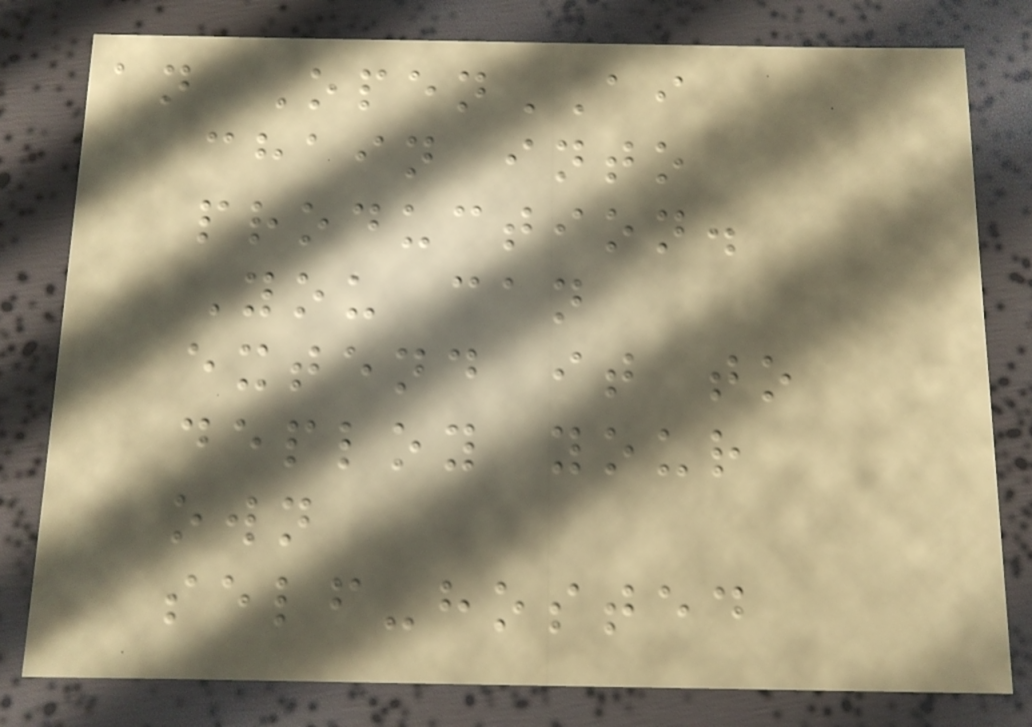an OpenAI
chain into
production.
You can
extend it to
deploy your
own
self-hosted
